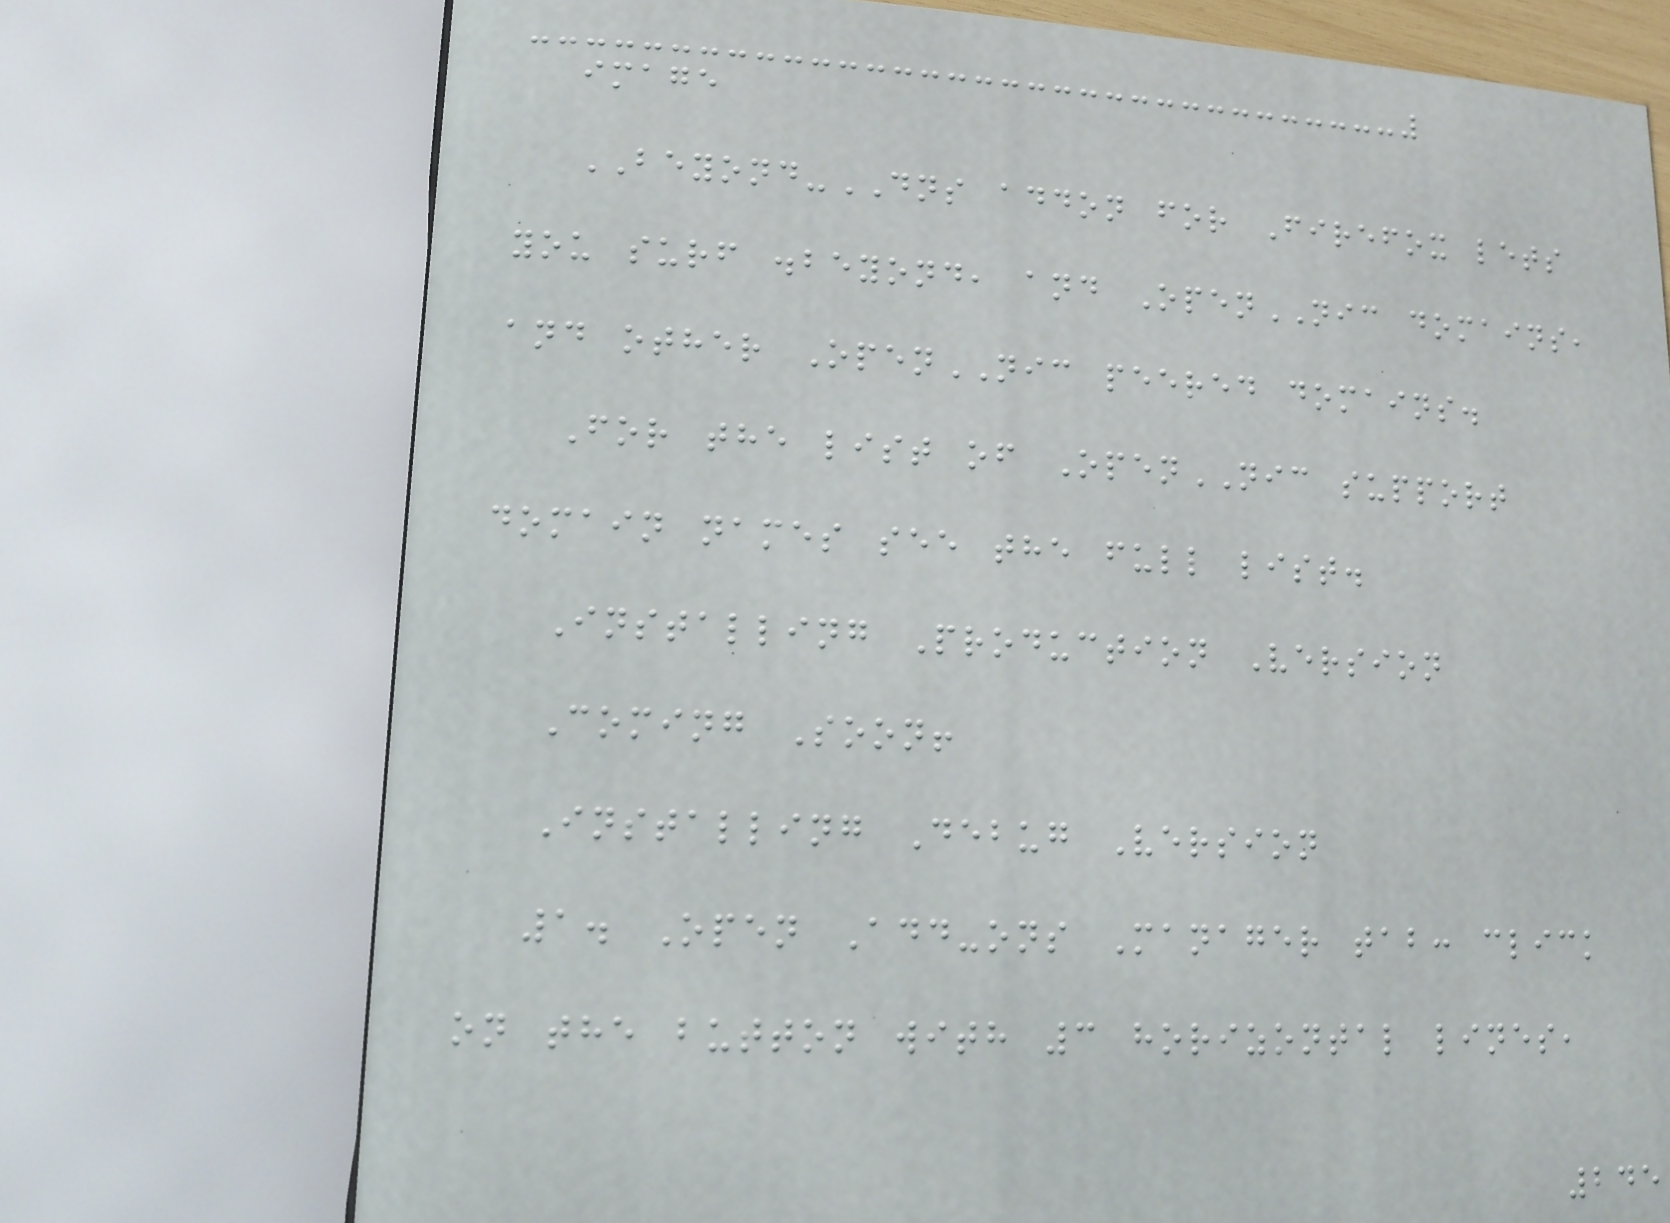image
BEYOND-DNS addon for Firefox lets
you surf .beyond, and OpenNIC domains,
and other OpenNIC peered domains.
For the list of OpenNIC support
domain names see the full list.
Installing Production Version
Coming Soon!
Installing Debug Version
1. Open Add-ons Manager tab: click
on the button with 3 horizontal lines,
245
